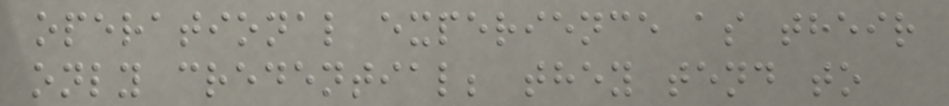operational experience as their
only credential; they tend to
